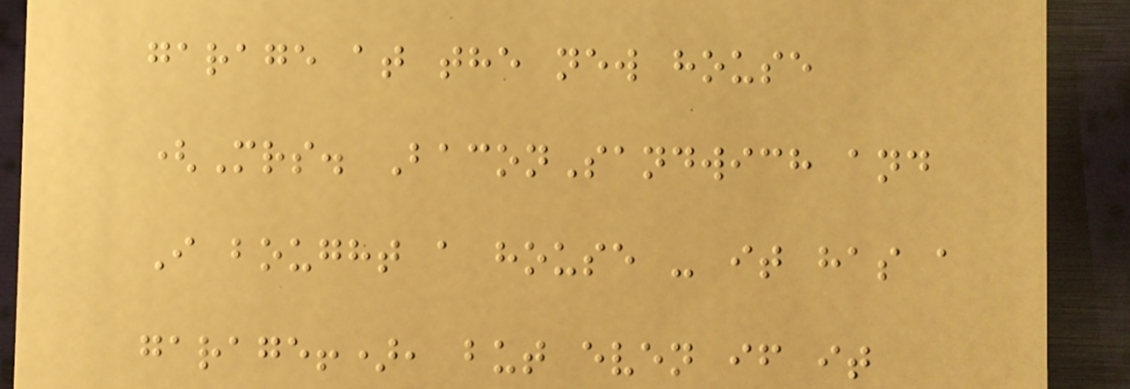garage at the new house
(Mrs. BaconSandwich and
I bought a house - it has a
garage!), but even if it
